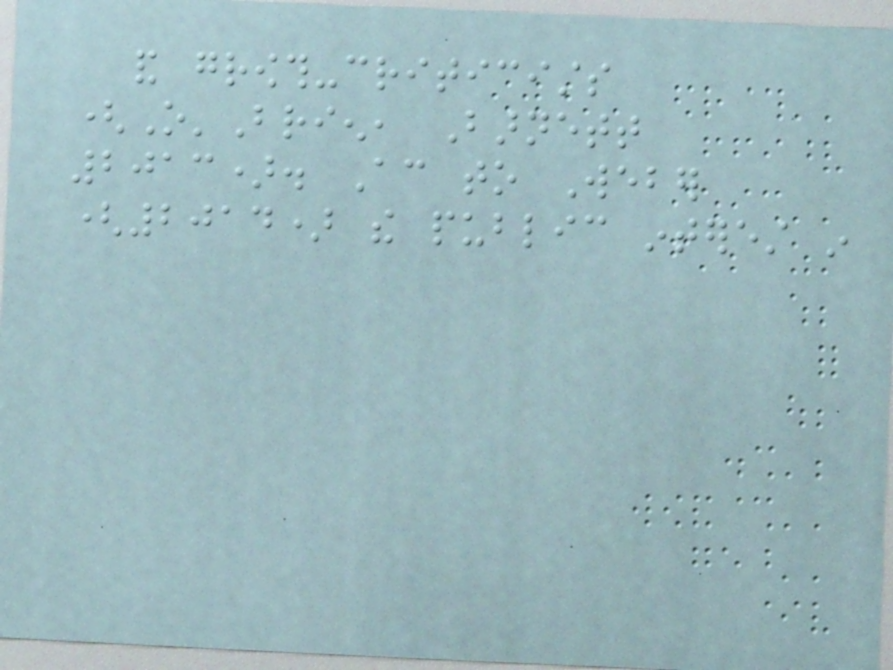and growth-criticists
(O'Brien, Barnett
2013). According to Weber
(2014) the public interest in
